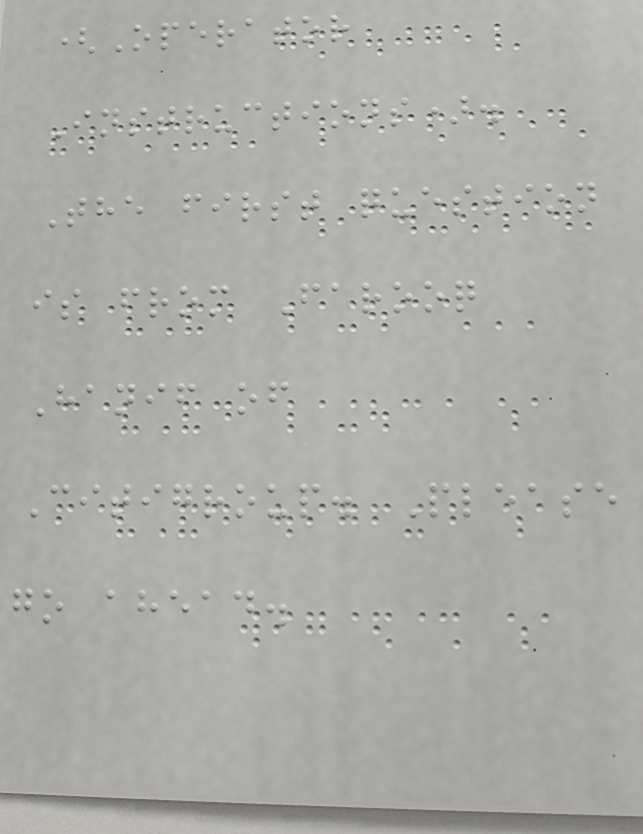(Operator
Instructions).
The first question
is from Farooq
Hanif of
Citigroup. Please
go ahead.
